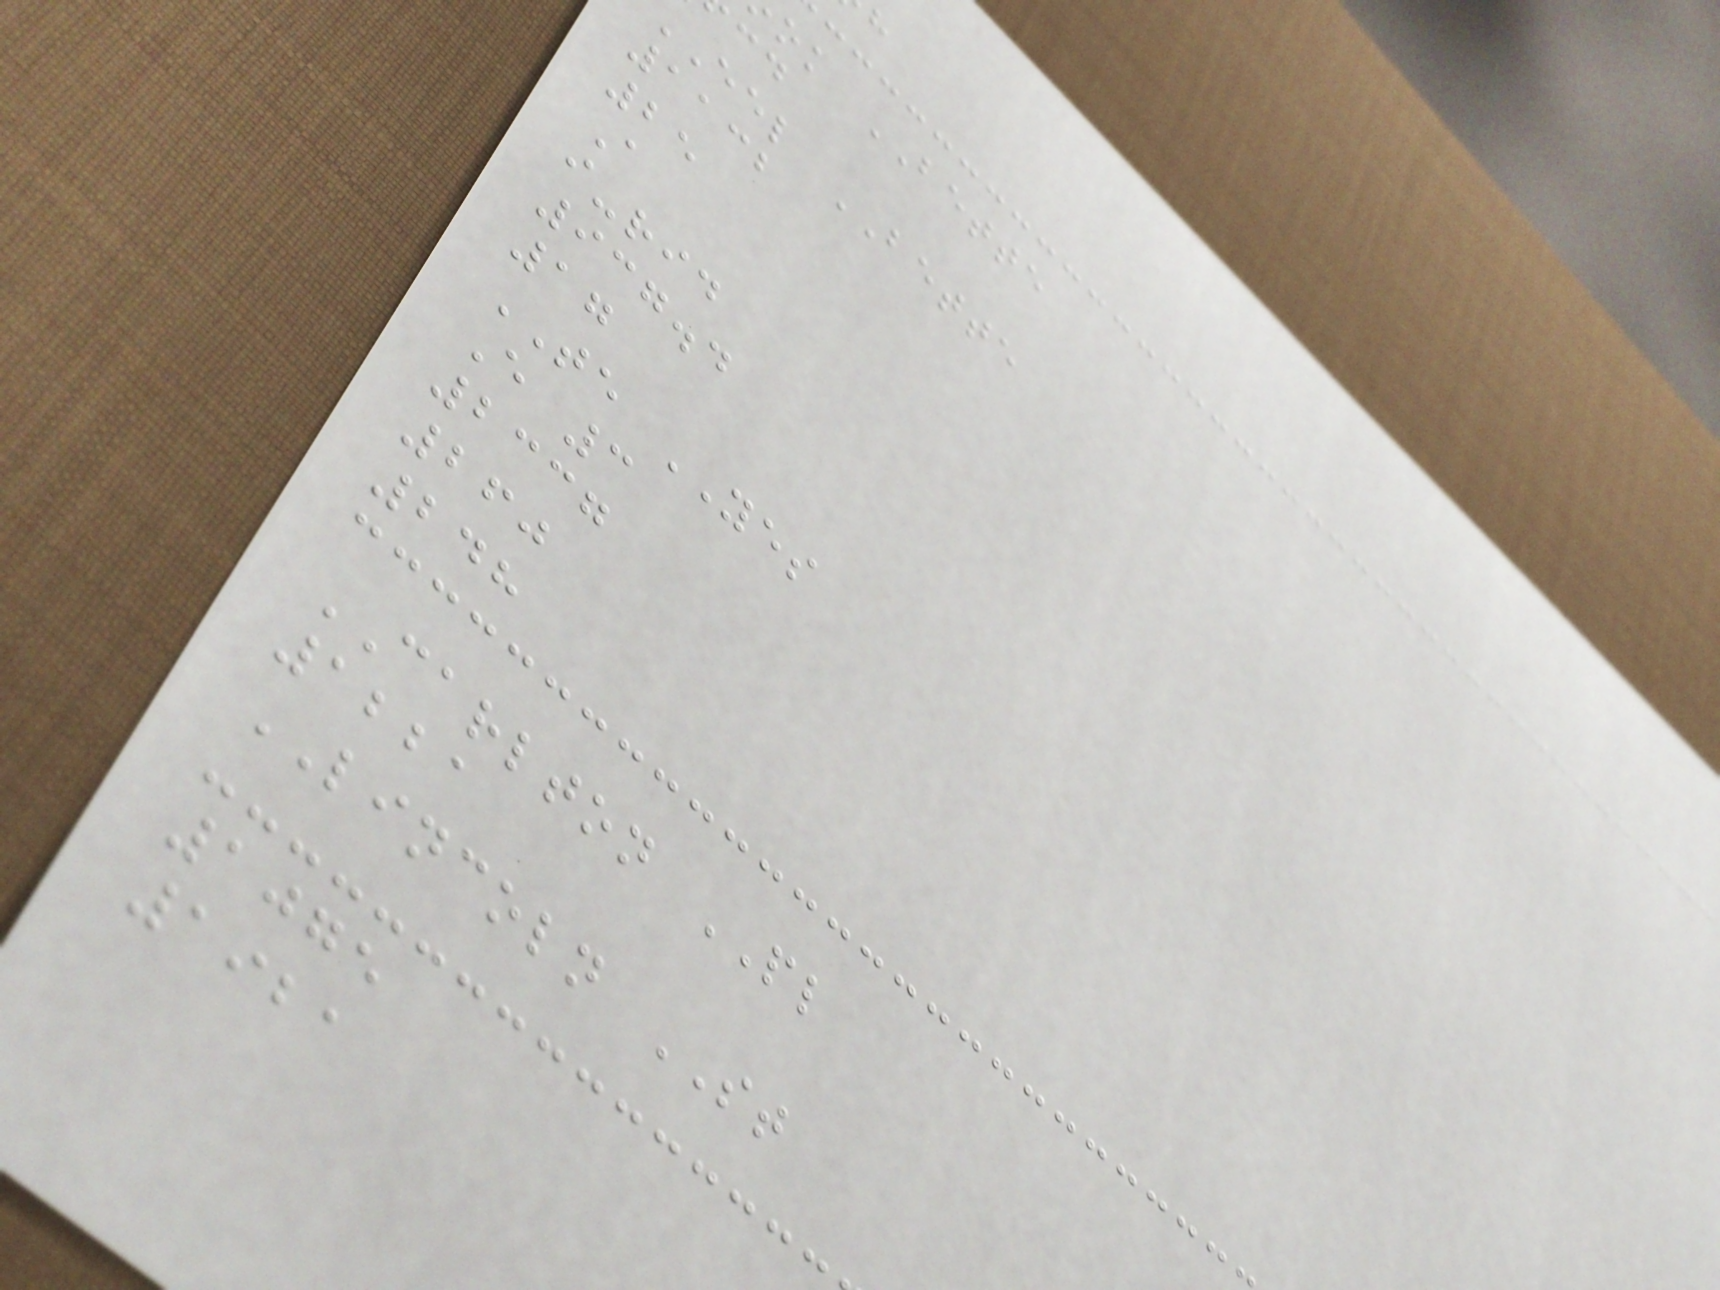ok BETTE
eel BETTE
1132
25
A
i-rid
937.4
17
TE YES
E 3
2337
260
248
CARLTON PL
1221
LINCOLN ST
1075
1921
